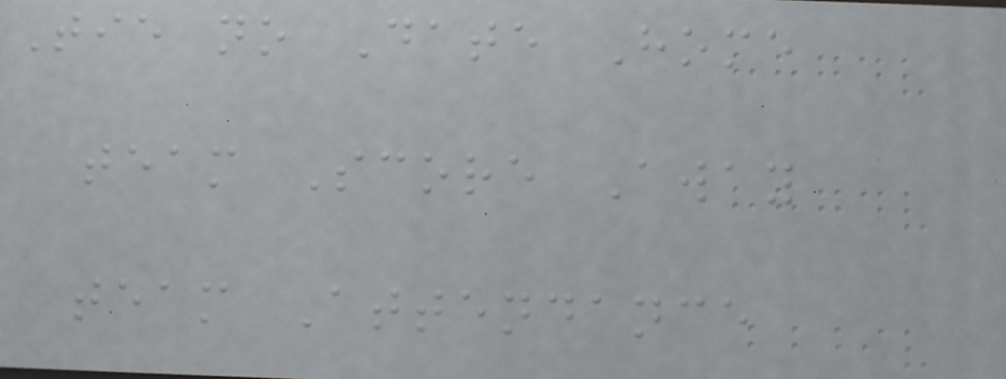Tie no Date Home
team Score Away
team Attendance
